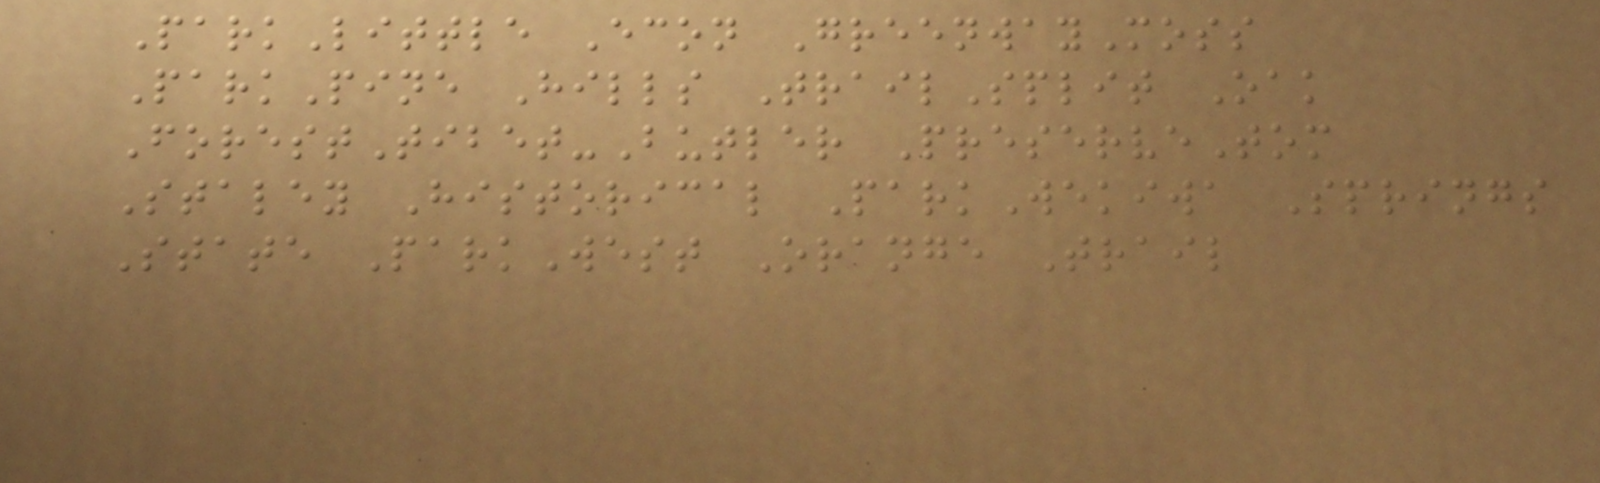ParkLittle Econ GreenwayMoss
ParkPine Hills TrailSplit Oak
ForestTibet-Butler PreserveTom
Staley Historical ParkWekiwa Springs
State ParkWest Orange Trail
